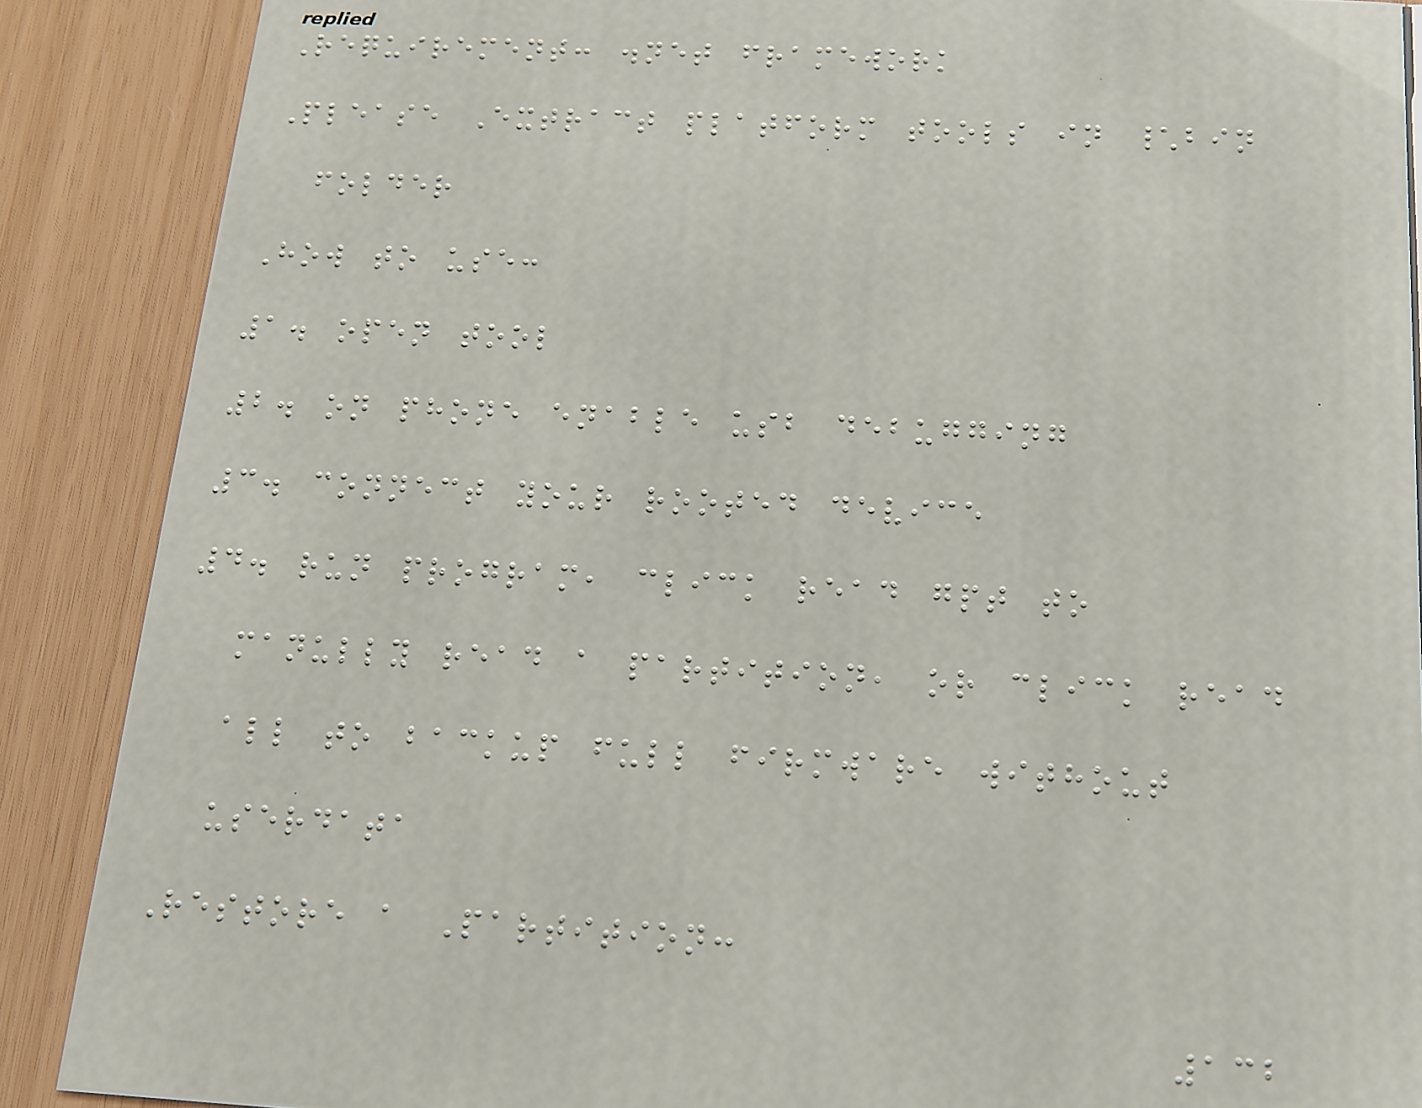Requirement: .net framework
Please Extract platform tools in \bin
folder
How to use:
1. open tool
2. on phone enable usb debugging
3. connect your rooted device
4. run program, click read gpt to
manully read a partition, or click read
all to backup full firmware without
userdata
Restore a Partition:
132
